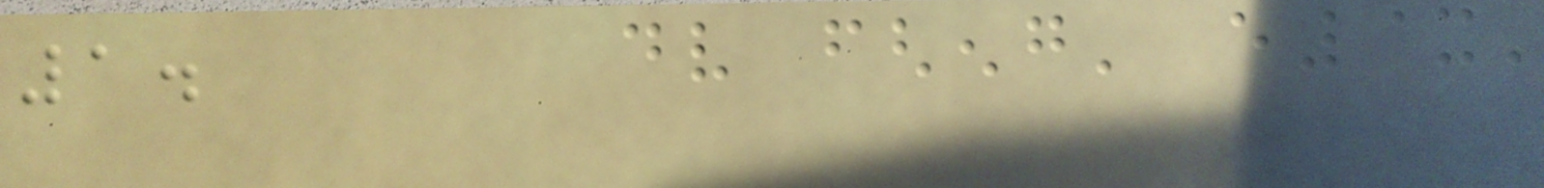1.
